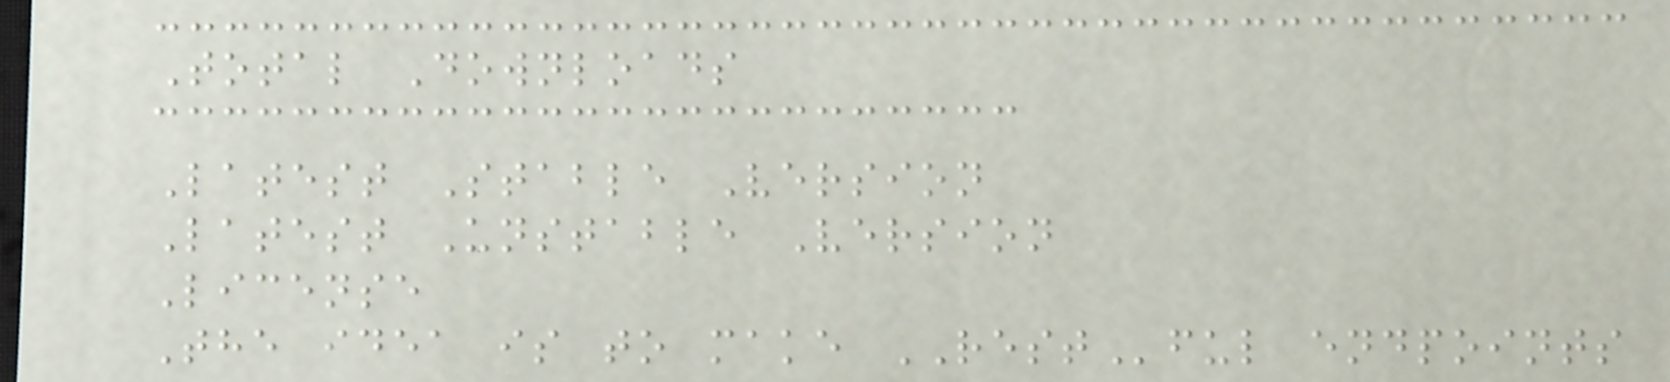Total Downloads
Latest Stable Version
Latest Unstable Version
License
The idea is to make RESTful endpoints
